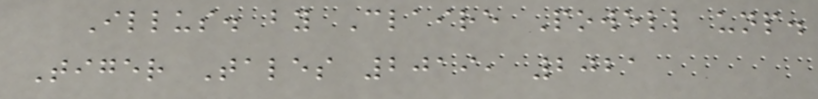Illus. by Claire Powell unp.
Tiger Tales 2019, 2021
